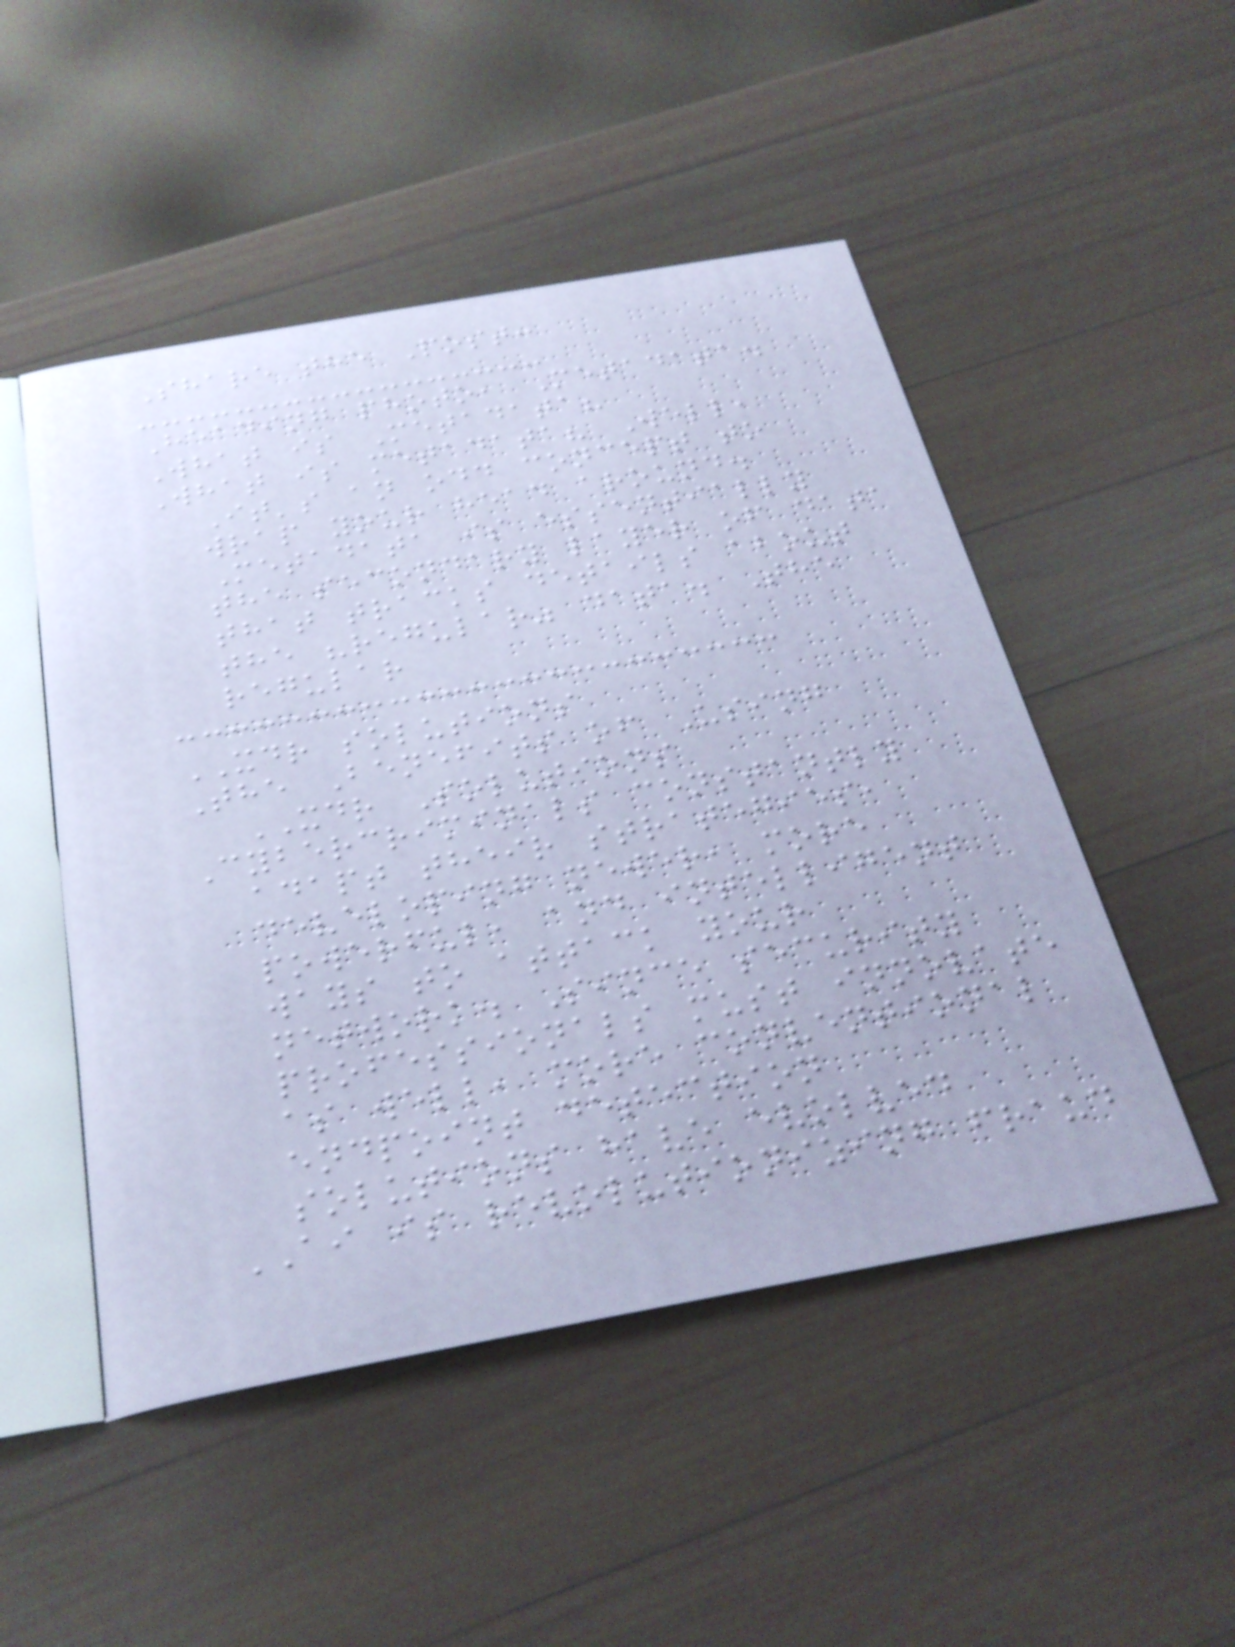Share the Post:
Heading photo, Metadata.
What is Metadata?
What is metadata? Well,
It's an odd concept to
wrap your head around.
Metadata is essentially
the secondary layer of data
that tracks details about
the "regular" data. The
regular
XDR solutions
The Benefits of Using
XDR Solutions
Cybercriminals constantly
adapt their strategies,
developing newer, more
powerful, and intelligent
ways to attack your
network. Since security
professionals must innovate
as well, more conventional
endpoint detection
solutions have evolved
AI is revolutionizing fraud
